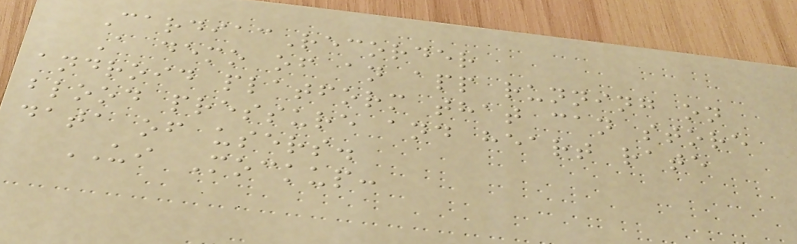CardiacRecorder
A demo of an app running on
android platform that can store
blood pressure and heart rate
data of users.
UI Mockup:
